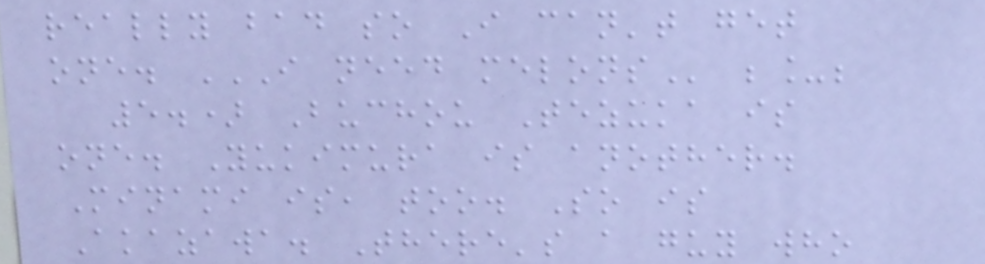really bad so I can't get
one. I NEED MELONS ;_;
5.) Buchou Tezuka is
one. Yukimura is another.
Minami is, too. So is
Akazawa. There's a guy who
